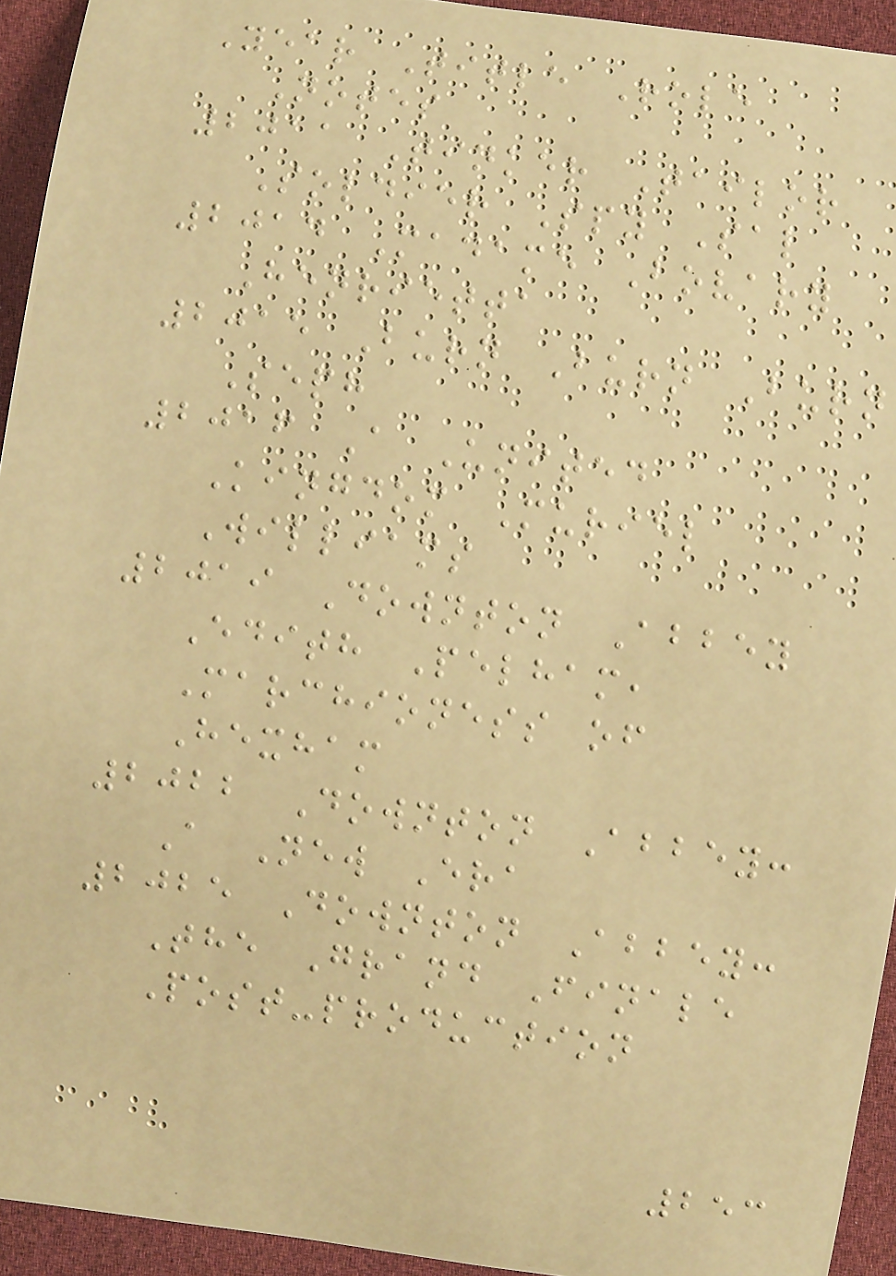Year Title Role
Notes
2011 Tinker Tailor
Soldier Spy Sal
2014 Madame Bovary
Henrietta
2015 Burn Burn Burn
Seph
2016 A United
Kingdom Muriel
Williams
2019 Downton Abbey
Edith Pelham,
Marchioness of
Hexham
2022 Downton Abbey:
A New Era
2025 Downton Abbey:
The Grand Finale
Post-production
253
